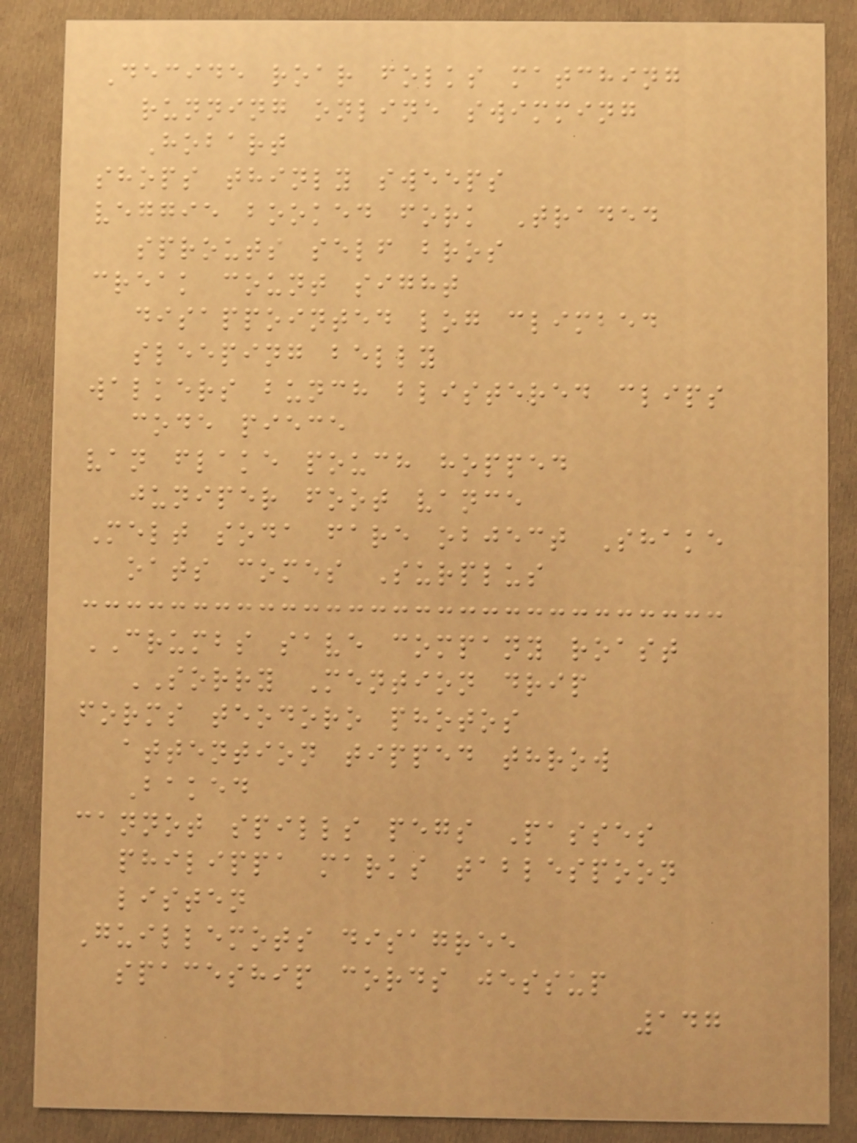Decide roar folks matching
running online swimming
Hobart
shops thinly sweeps
veggie booked fork Traded
sprouts self bros
creak count sight
disappointed log climbed
sleeping belly
walkers bunch blistered clips
code piece
van flake pouch hopped
juniper foot vance
Melt soda fare object Shake
oats comes Surplus
CRUMBS save company roast
SORRY Mention drip
forms teodoro photos
attention tipped throw
Baked
cannot spills pegs Passes
philippa marks tablespoon
listen
Guillemots disagree
spaceship cords jessup
147
